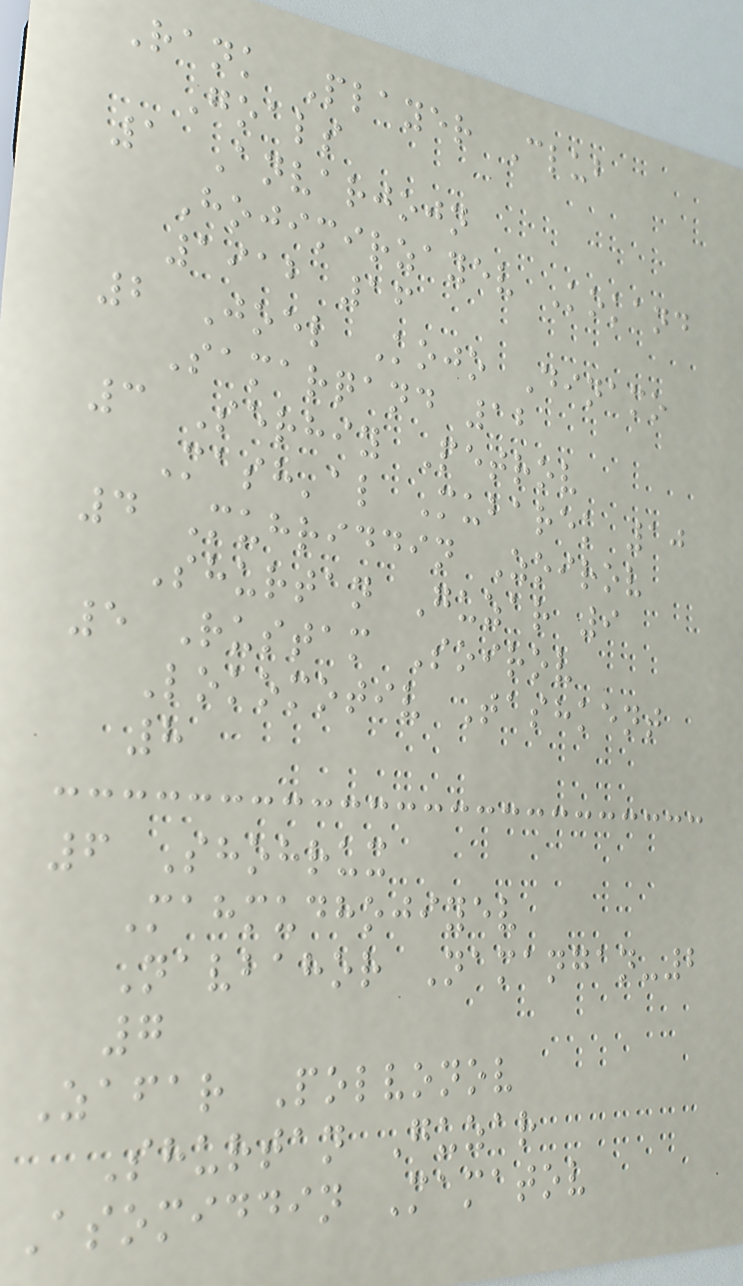Rank Player Club
Goals
1 Anvarjojn
Hojimirzayev Kokand
1912 16
2 Joel Kojo Dinamo
Samarqand 12
3 Serhiy Petrov
Mash'al Mubarek 10
4 Muhriddin Zoirov
Shurtan Guzar 9
5 Rustam Soirov
Lokomotiv Tashkent
8
6 Shohrux
Mahmudhojiyev
Navbahor Namangan-2
7
Zafar Polvonov
Shurtan Guzar
Asomiddin Mamatov
